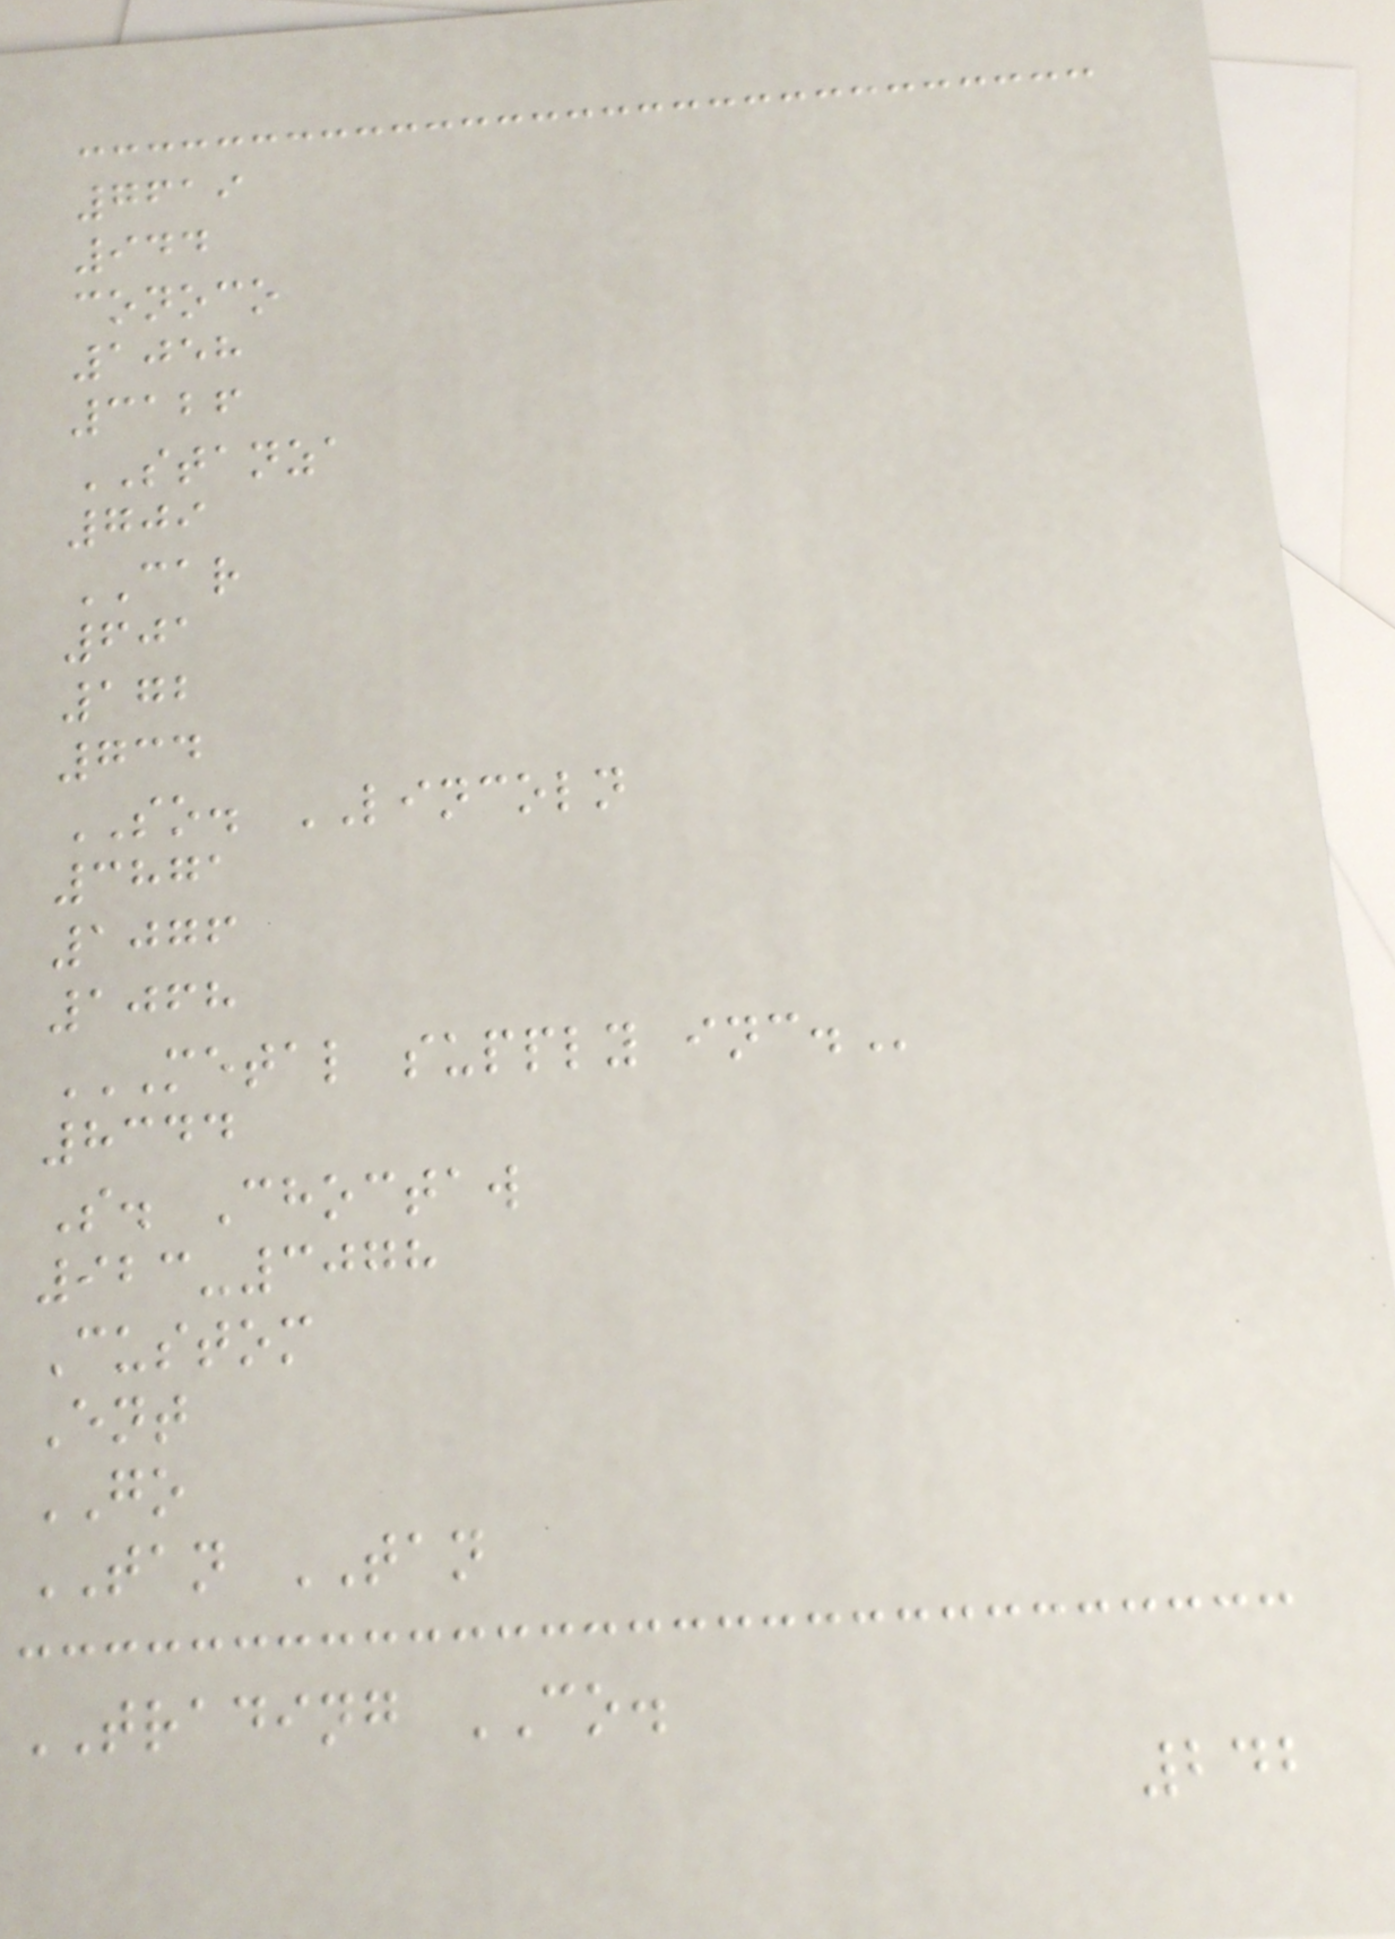7619
944
conoco
1058
3126
STANZA
709
CAR
601
172
734
SO. LINCOLN
3871
1076
1068
METAL SUPPLY INC.
8344
S. Choctaw
923-3078
Custom
Ent
GO
TAN TAN
TRADING CO.
242
